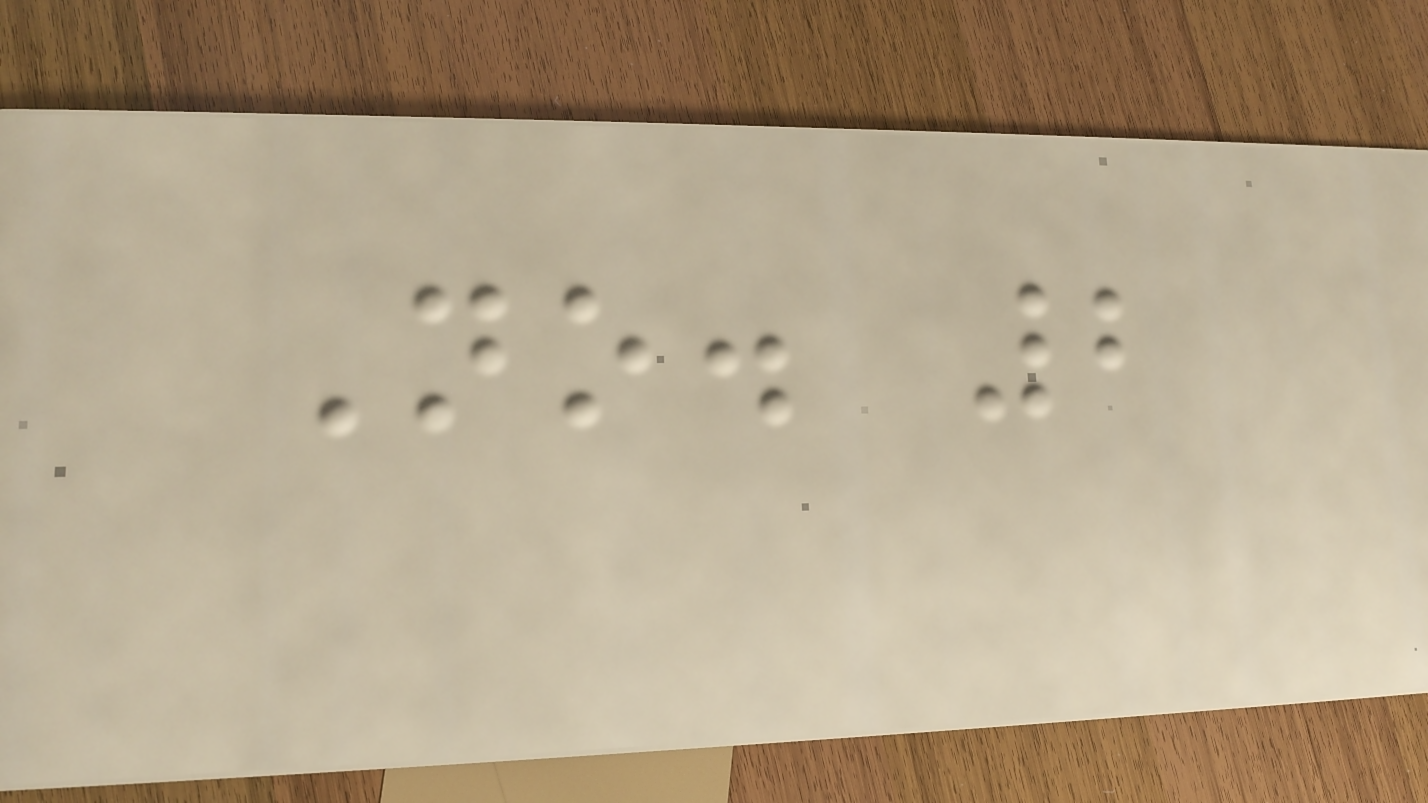No. 2
